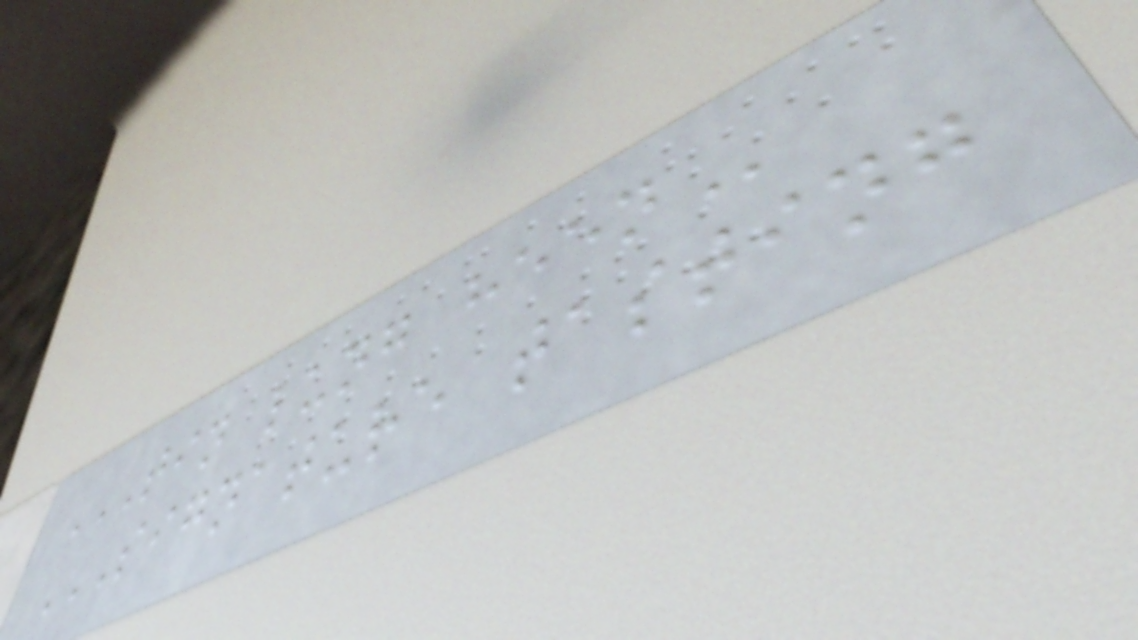TIN LUNG HEEN
SIGNATURE TASTING
